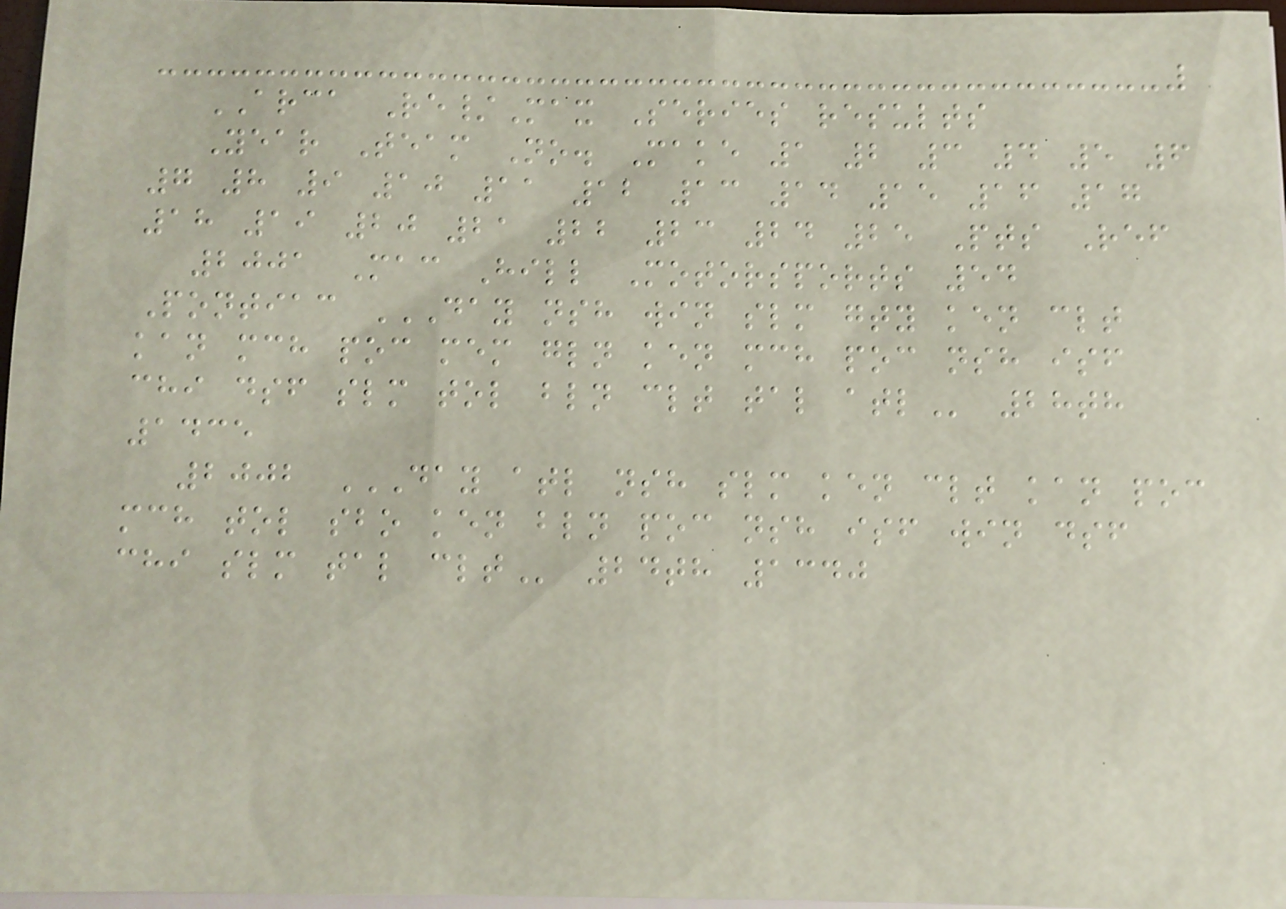ARCA Re/Max Series results
Year Team No. Make 1 2 3 4 5 6
7 8 9 10 11 12 13 14 15 16 17
18 19 20 21 22 23 24 25 Pts Ref
2001 Mac Hill Motorsports 54
Pontiac DAY NSH WIN SLM GTY KEN CLT
KAN MCH POC MEM GLN KEN MCH POC NSH ISF
CHI DSF SLM TOL BLN CLT TAL ATL 28th
1435
2002 DAY ATL NSH SLM KEN CLT KAN POC
MCH TOL SBO KEN BLN POC NSH ISF WIN DSF
CHI SLM TAL CLT 24th 1340
